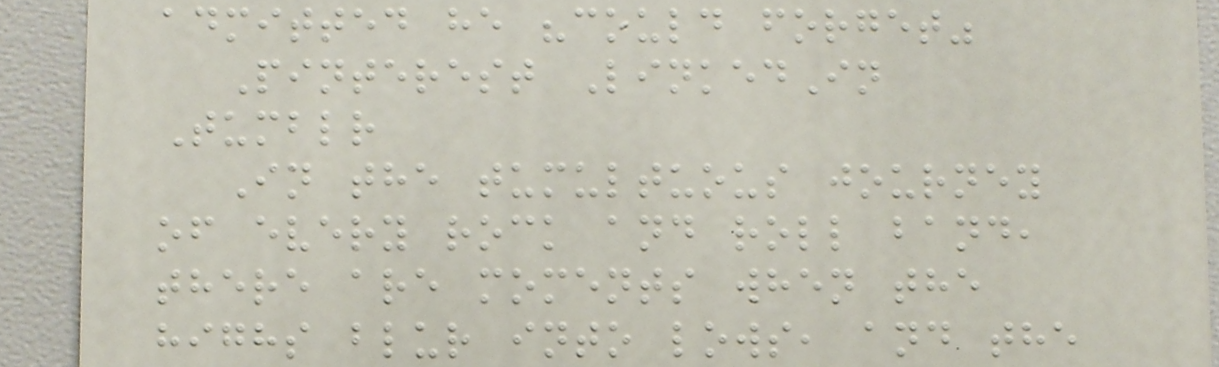admitted he "could forget"
Pinterest LinkedIn
Tumblr
In the tumultuous journey
of every rock and roll band,
there are moments when the
highs blur into lows, and the
